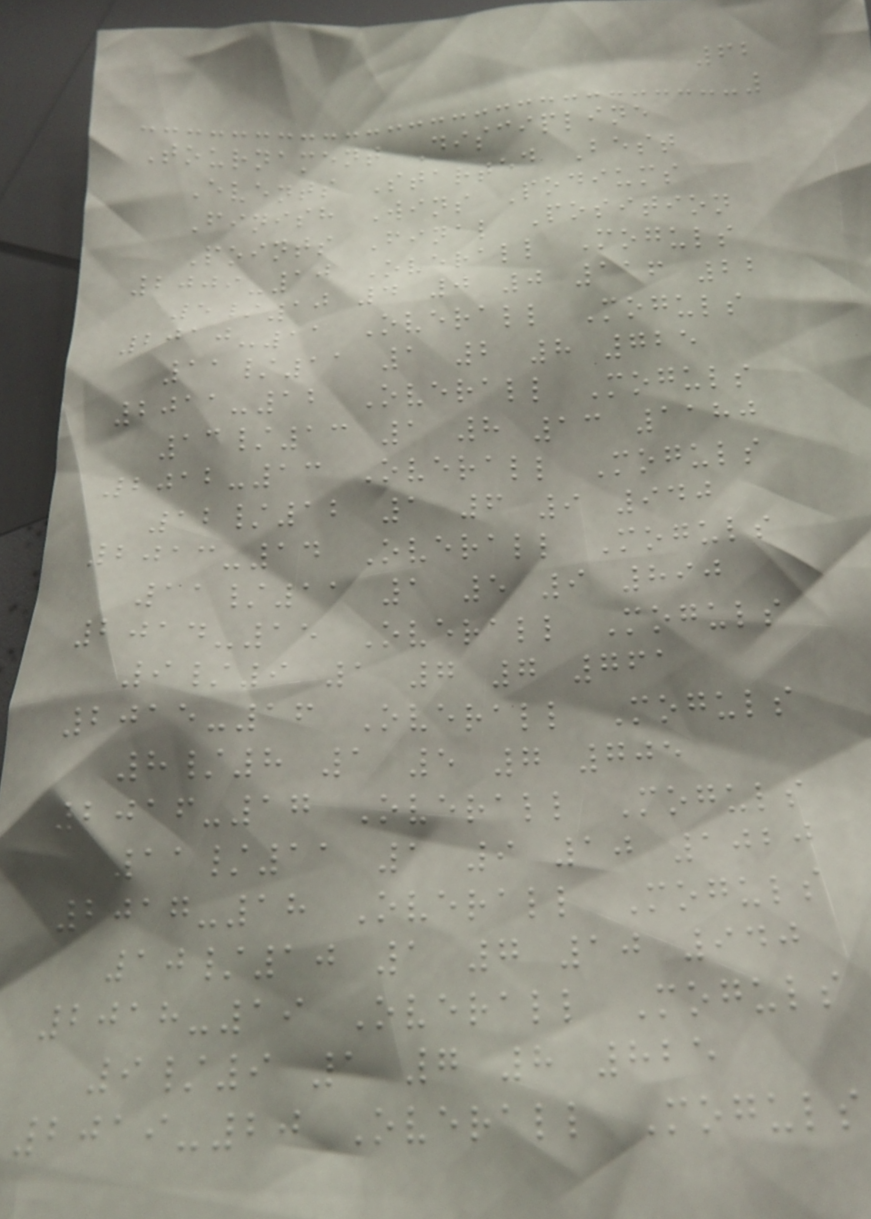62
Tournament Discipline
Events Started Best
Finish Wins Podiums
Points Final Position
2009-10 Overall Moguls
5/10 4 0 0 116 22
2010-11 Overall Moguls
11/11 1 2 8 725
2011-12 Overall Moguls
13/13 1 8 13 1180
2012-13 Overall Moguls
12/12 1 6 9 940
2013-14 Overall Moguls
11/11 1 5 9 890
2014-15 Overall Moguls
9/9 1 7 7 761
2015-16 Overall Moguls
8/8 1 5 7 705
2016-17 Overall Moguls
11/11 1 9 10 1020
2017-18 Overall Moguls
10/10 1 7 10 940
2018-19 Overall Moguls
9/9 1 7 8 825
2019-20 Overall Moguls
